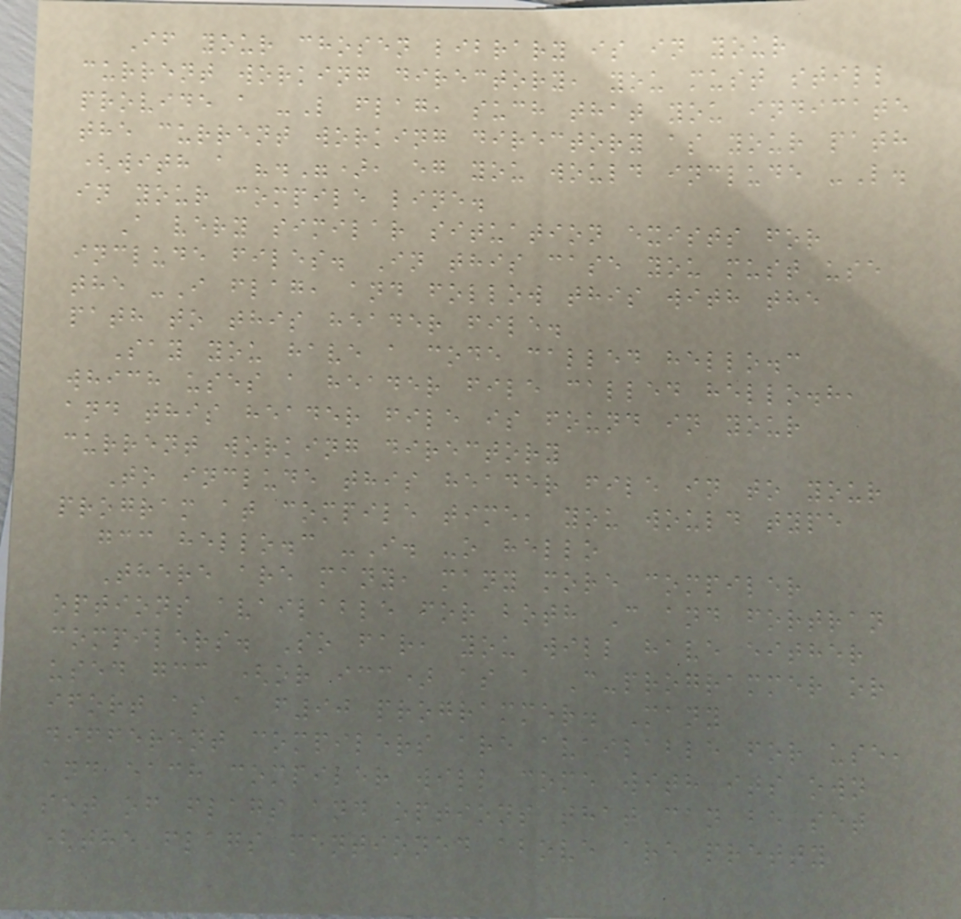If your chosen library is in your
current working directory, you must still
provide a -L flag, such that you indicate
the current working directory as your path
(with a "."), eg you would include -L.
in your compile line.
A very similar situation exists for
include files. In this case you must use
the -I flag, and follow this with the
path to this header file.
Say you have a code called hello.c
which uses a header file called hello.h,
and this header file is found in your
current working directory
To include this header file in to your
program at compile time, you would type
gcc hello.c -I. -o hello
There are many, many more compiler
options available for both C and fortran
compilers. So far, you will have either
used gcc (or icc) as a C-programmer or
ifort as a f90 programmer. Many
different compilers are available for use,
and each compiler will come with its own
set of flags and options that can be set
(the flags mentioned above are pretty
